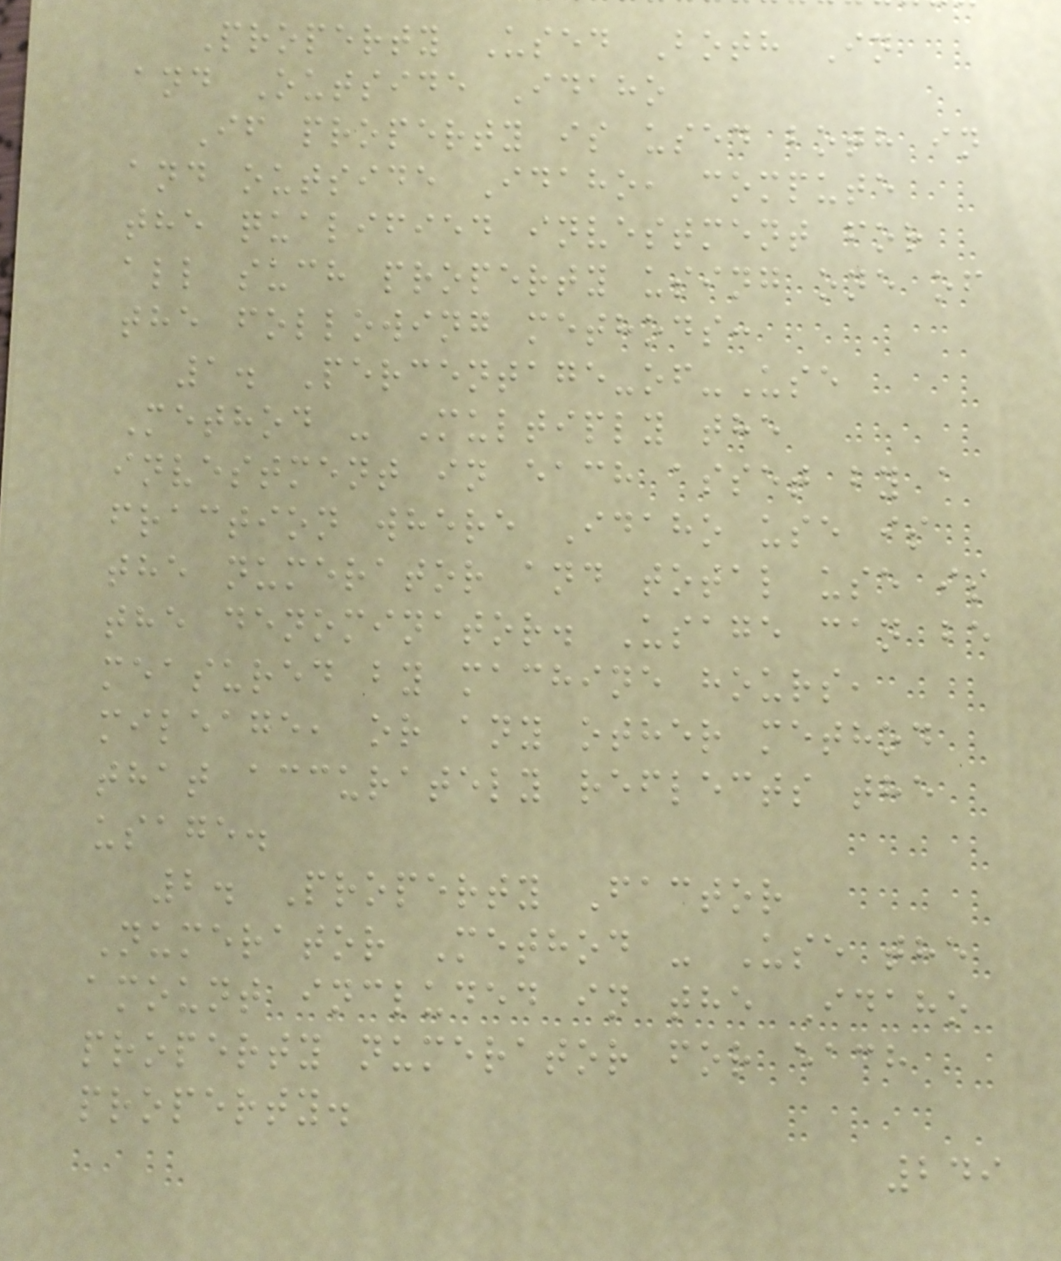Property Used Both In
and Outside Idaho
If property is used both in
and outside Idaho, compute
the qualified investment for
all such property using one of
the following methods:
1. Percentage-of-Use
Method - Multiply the
investment in each asset by a
fraction where Idaho use is
the numerator and total use is
the denominator. Usage can be
measured by machine hours,
mileage, or any other method
that accurately reflects the
usage.
2. Property Factor
Numerator Method - Use the
amount included in the Idaho
property numerator for each
property.
249
